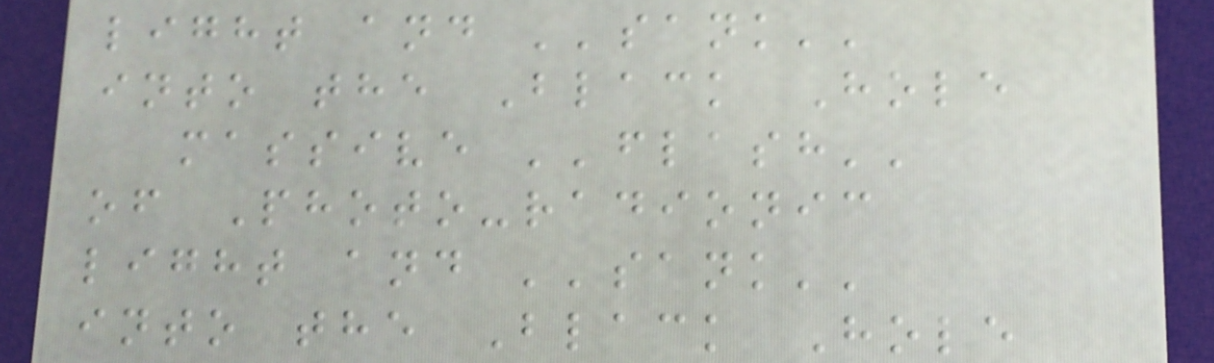light and ''sank''
into the Black Hole
massive ''flash''
of Photo-radionic
light and ''sank''
into the Black Hole
